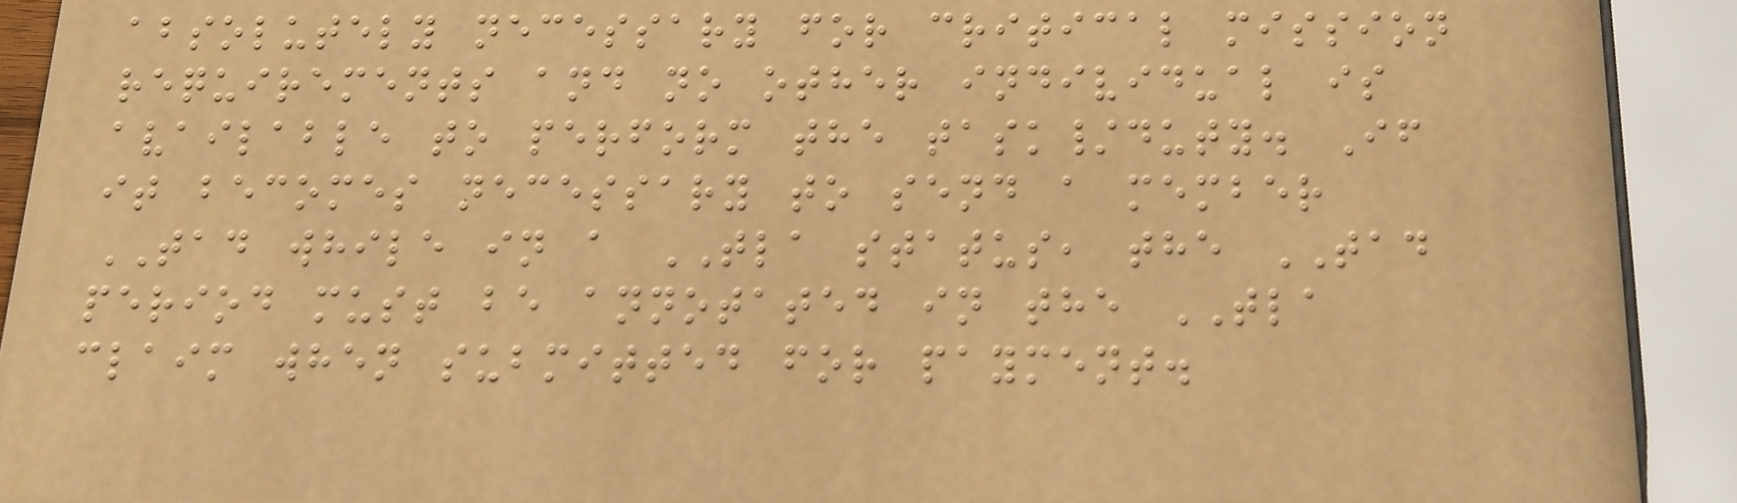absolutely necessary for critical mission
requirements and no other individual is
available to perform the task/duty. If
it becomes necessary to send a member
TAD while in a TLA status, the TAD
period must be annotated in the TLA
claim when submitted for payment.
